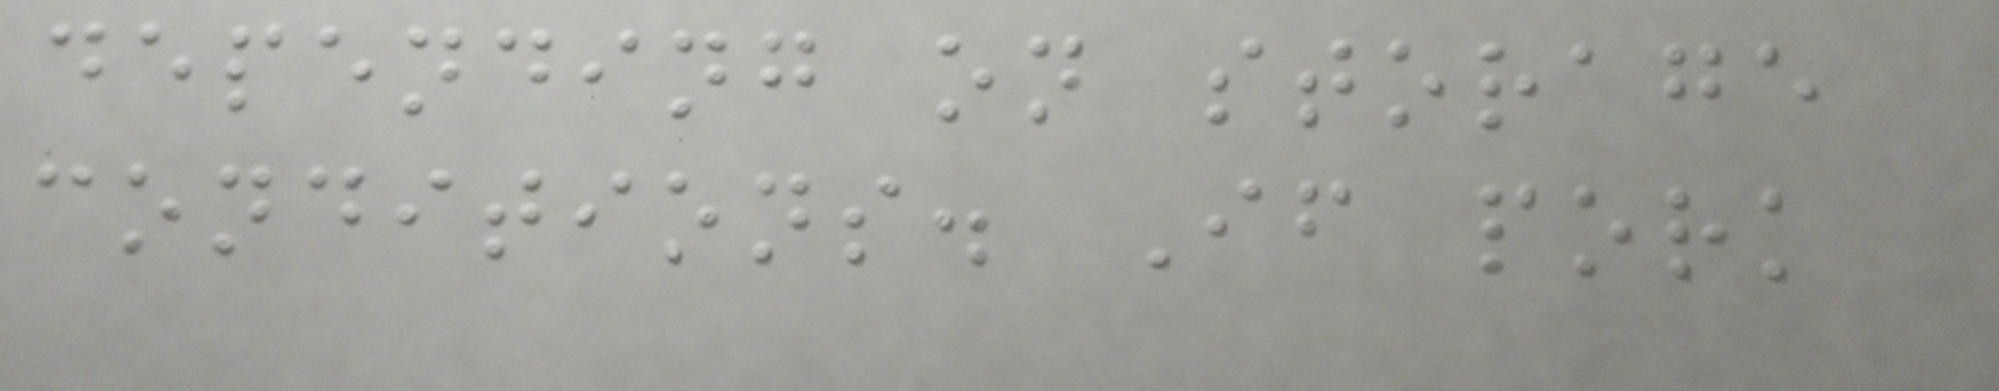depending on storage
conditions. If pork
